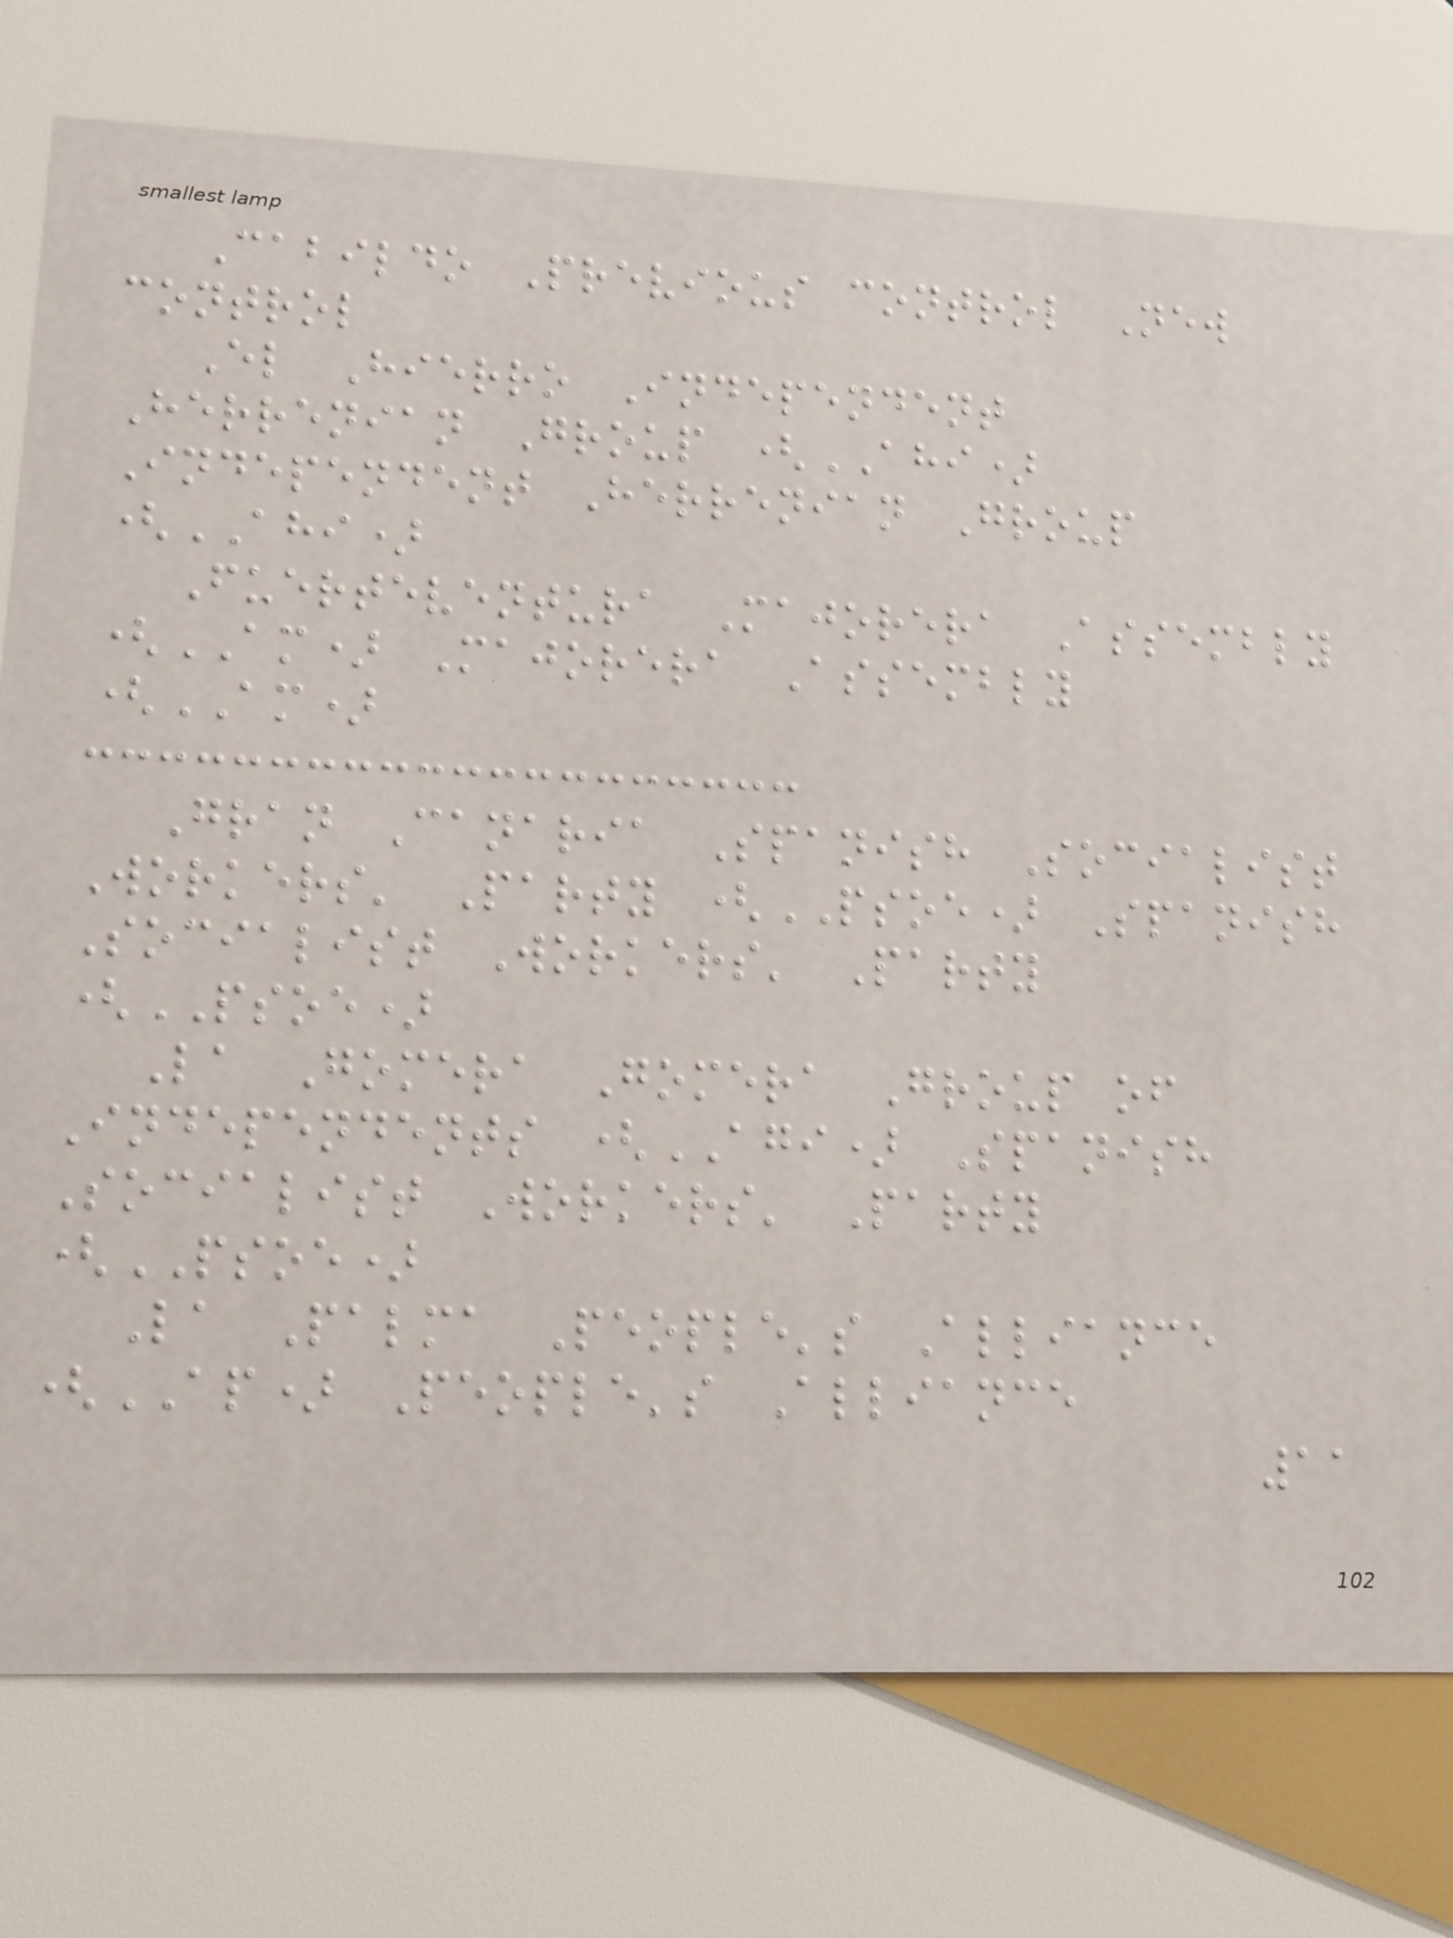Cabildo Previous control New
control
El Hierro Independent
Herrenian Group (AHI)
Independent Herrenian Group
(AHI)
Fuerteventura Majorera Assembly
(AM) Majorera Assembly
(AM)
Gran Canaria Spanish Socialist
Workers' Party (PSOE) Spanish
Socialist Workers' Party
(PSOE)
La Gomera Gomera Group of
Independents (AGI) Spanish
Socialist Workers' Party
(PSOE)
La Palma People's Alliance
(AP) People's Alliance
11
